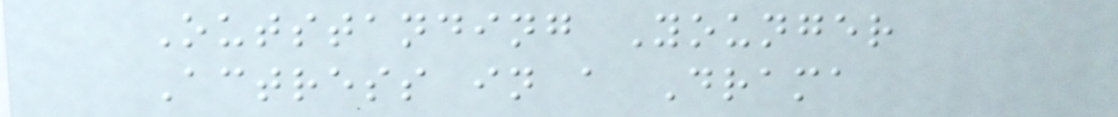Outstanding Younger
Actress in a Drama
